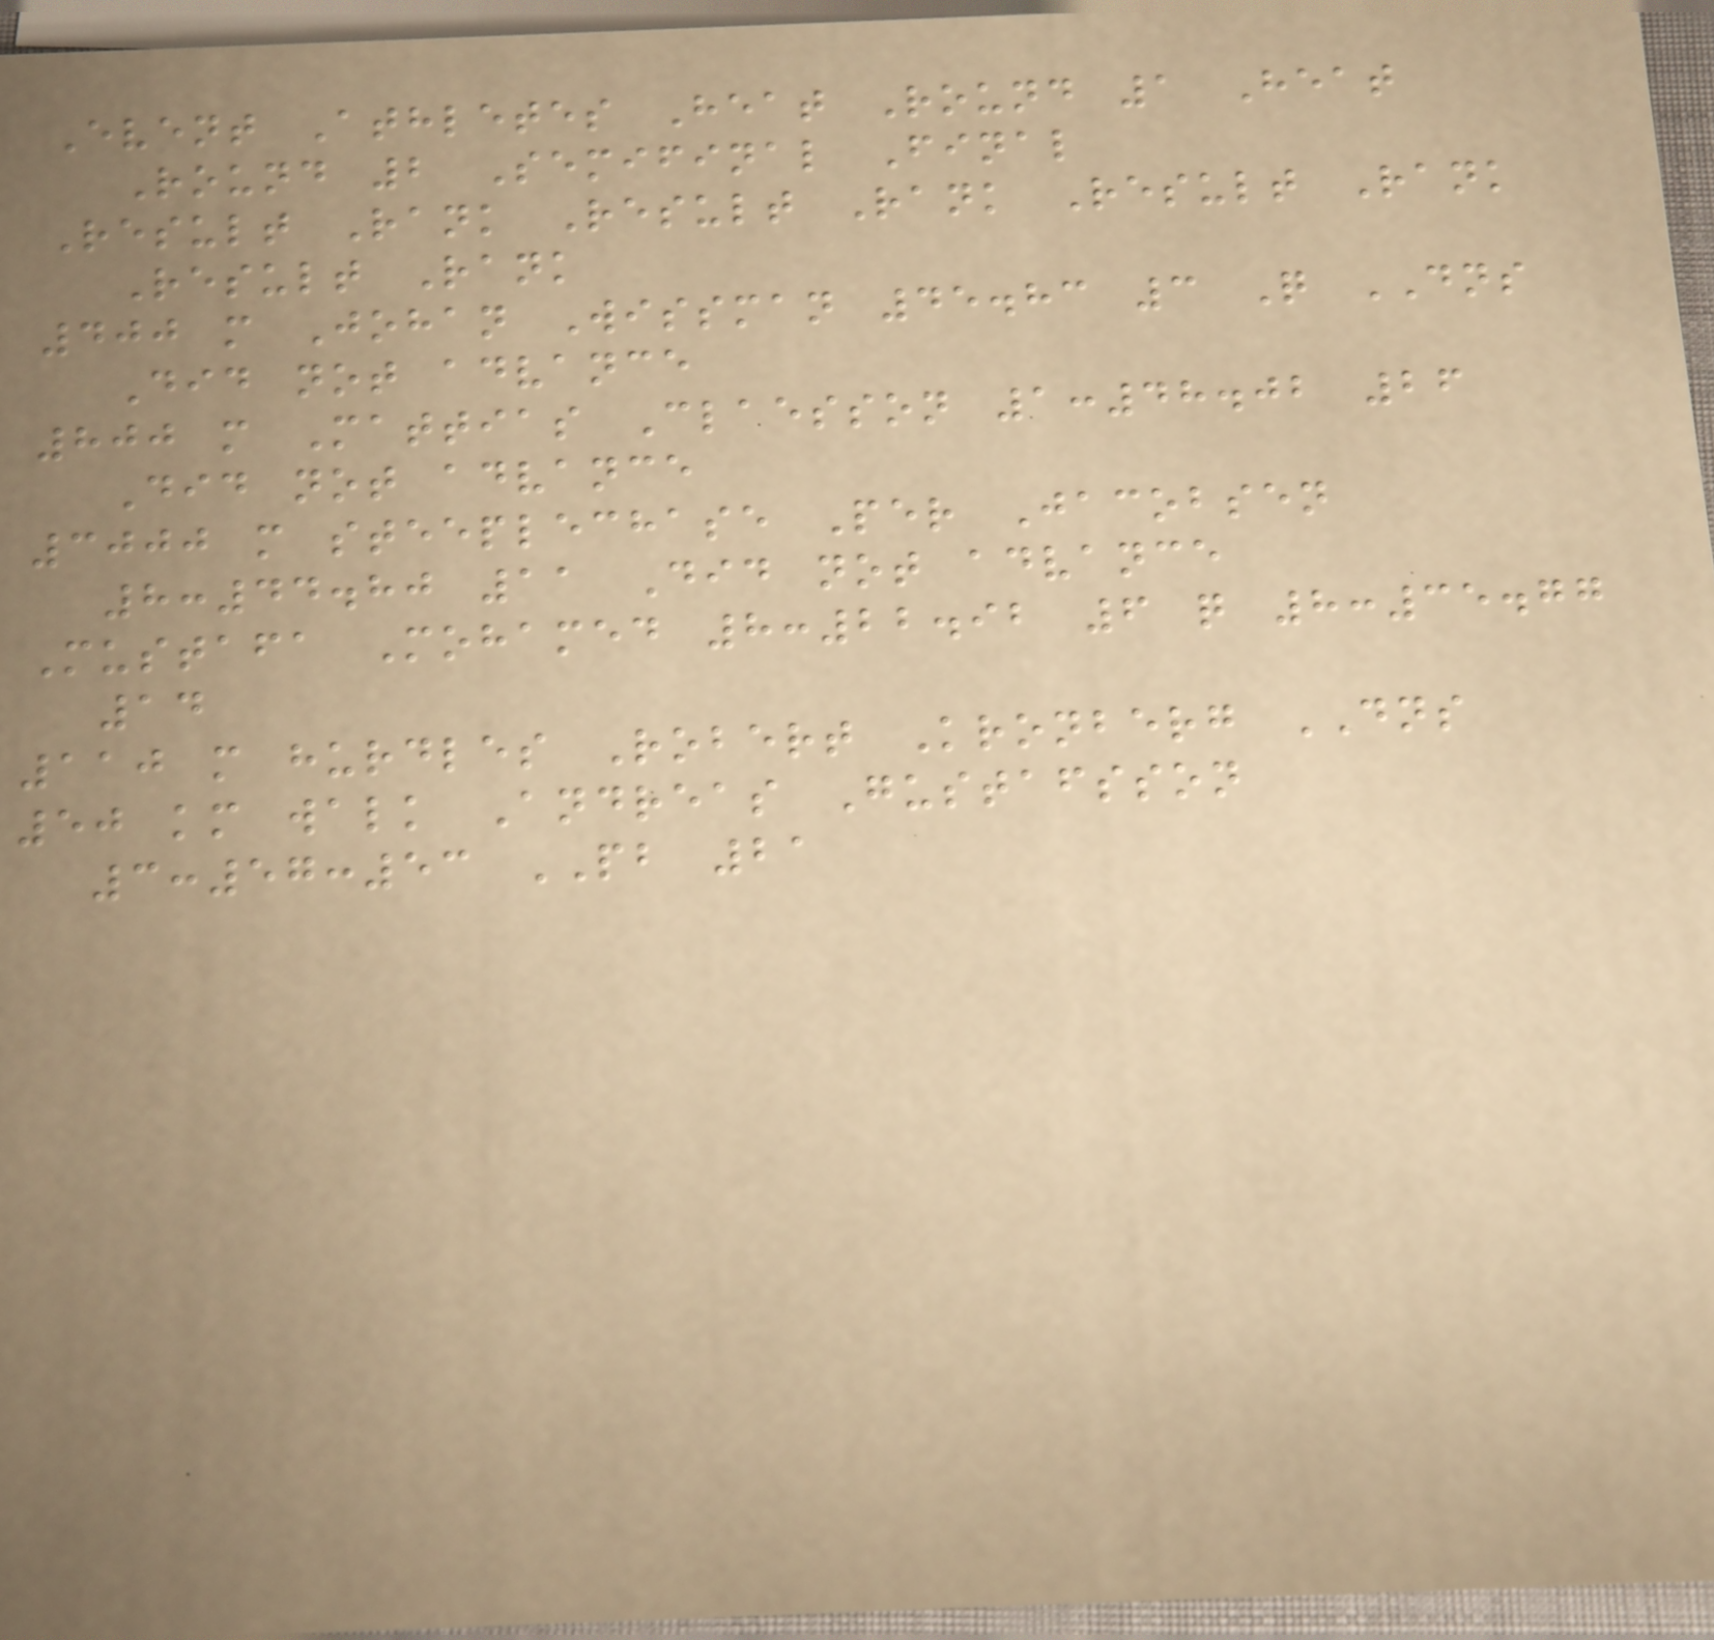Event Athletes Heat Round 1 Heat
Round 2 Semifinal Final
Result Rank Result Rank Result Rank
Result Rank
400 m Johan Wissman 45.83 3 Q DNS
Did not advance
800 m Mattias Claesson 1:48.02 26
Did not advance
3000 m steeplechase Per Jacobsen
8:44.80 11 Did not advance
Mustafa Mohamed 8:22.92 6 q 8:35.77
14
110 m hurdles Robert Kronberg DNS
50 km walk Andreas Gustafsson
3:57:53 PB 21
